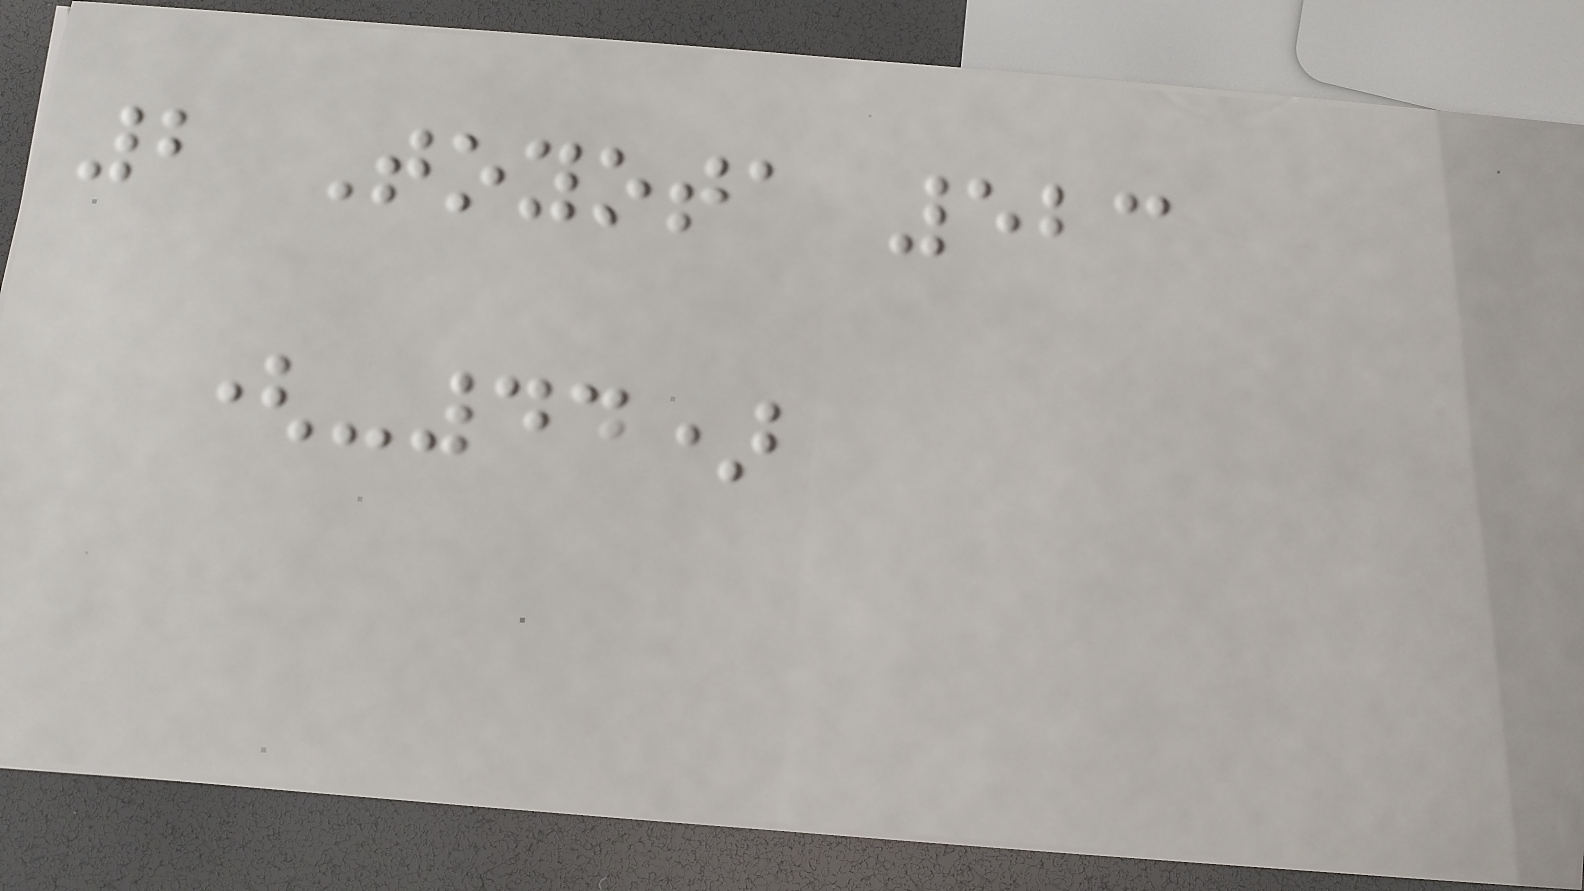2 Toyota 523
(-44)
